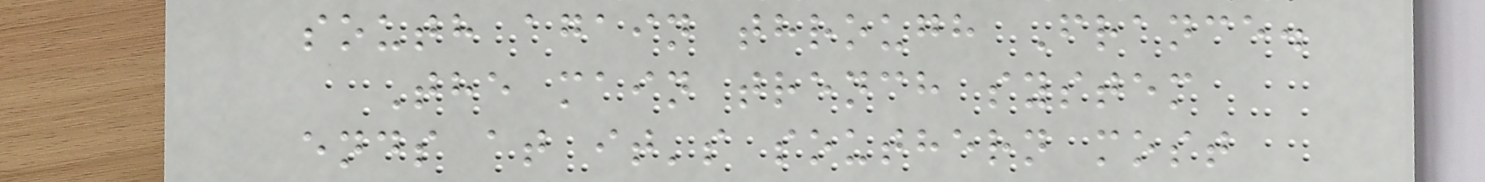south again through France.
The main trench system
ends at it's southern most
